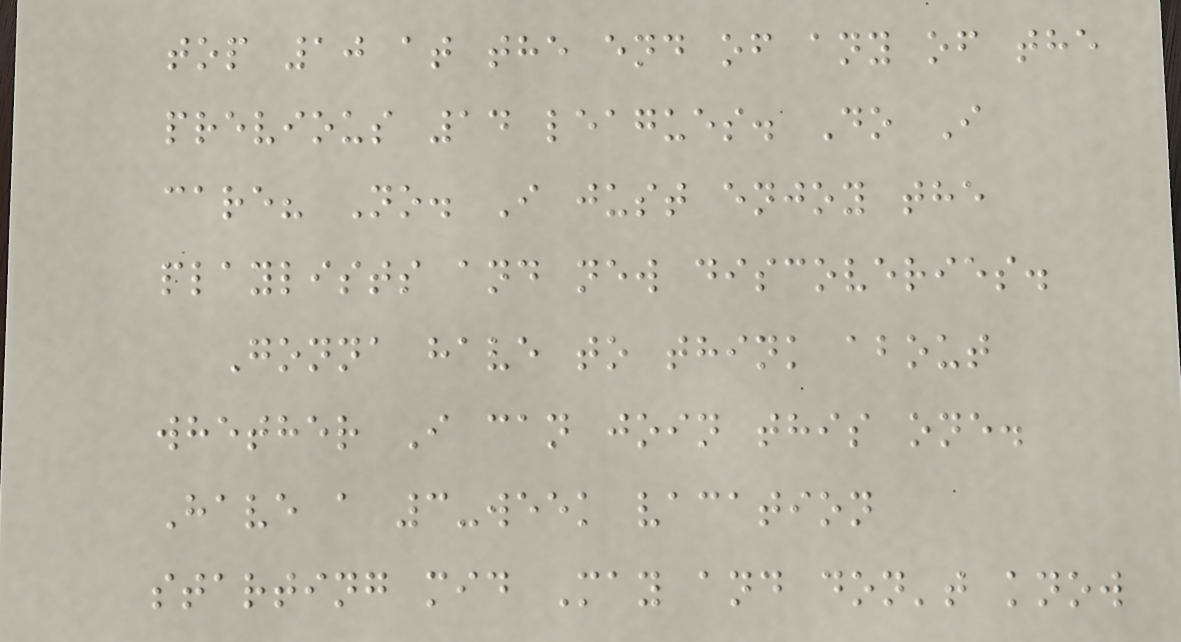top 10 at the end of any of the
previous 14 leagues. Do I
care? No. I just enjoy the
playlists and new discoveries.
Gonna have to think about
whether I can join this one.
Have a 3-week vacation
starting mid May and don't know
